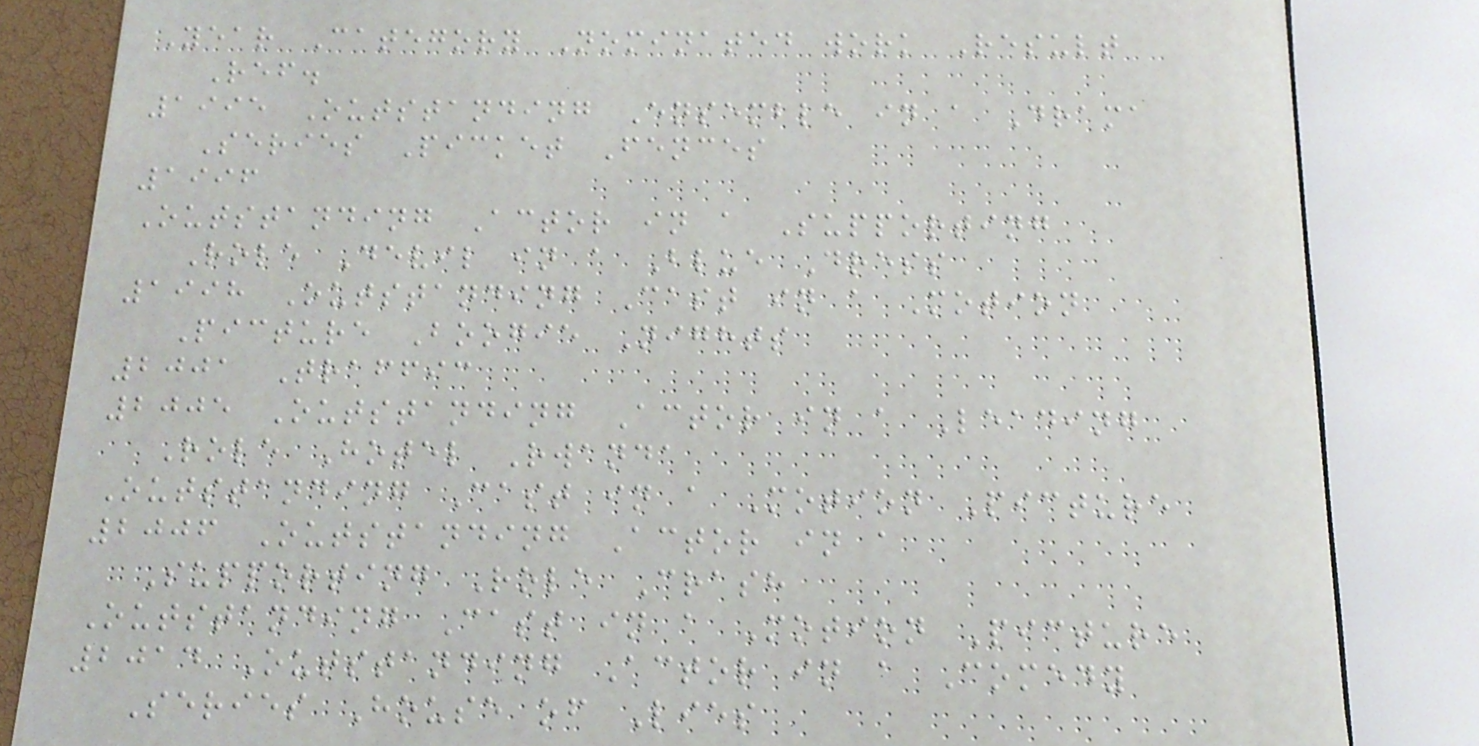Year Category Nominated work Result
Ref.
1995 Outstanding Ensemble in a Drama
Series Picket Fences
1996
Outstanding Actor in a Supporting
Role Devil in a Blue Dress
1998 Outstanding Cast in a Motion
Picture Boogie Nights
2001 Traffic
2005 Outstanding Actor in a Leading
Role Hotel Rwanda
Outstanding Cast in a Motion Picture
2006 Outstanding Actor in a
Supporting Role Crash
Outstanding Cast in a Motion Picture
2014 Outstanding Actor in a Comedy
Series House of Lies
